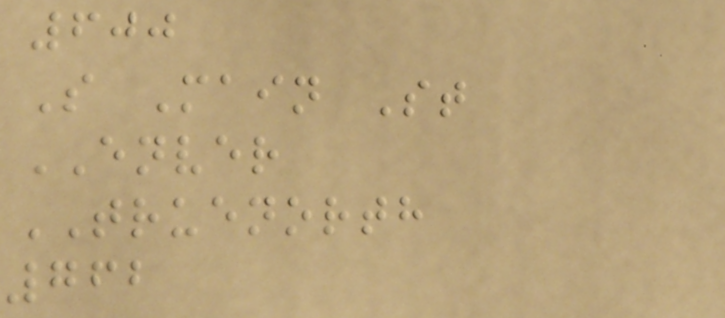600
S Main St
ENVER
TRUENORTH
762
